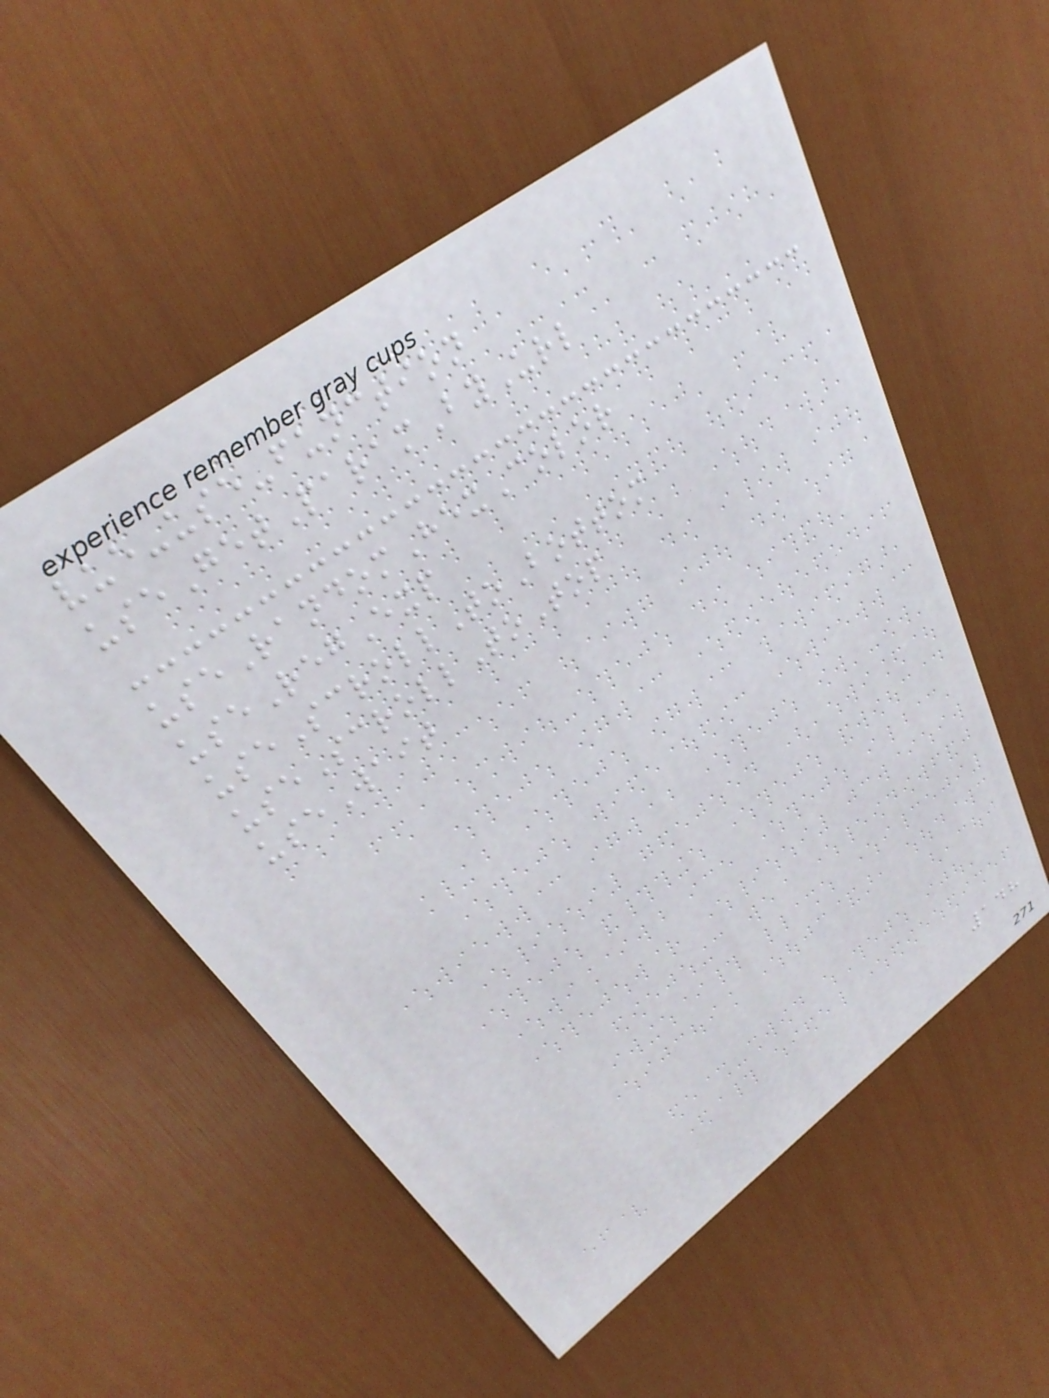vue-use-function
useGetParamByUrl
useRandomHexColor
useRegExp
useScrollToBottom
useScrollToTop
useWait
148
